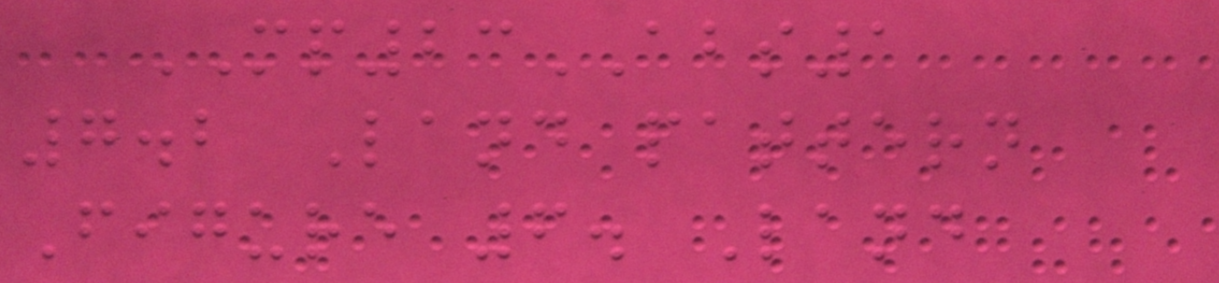MP23ABS1
7.2 Land pattern
Figure 6. Land
